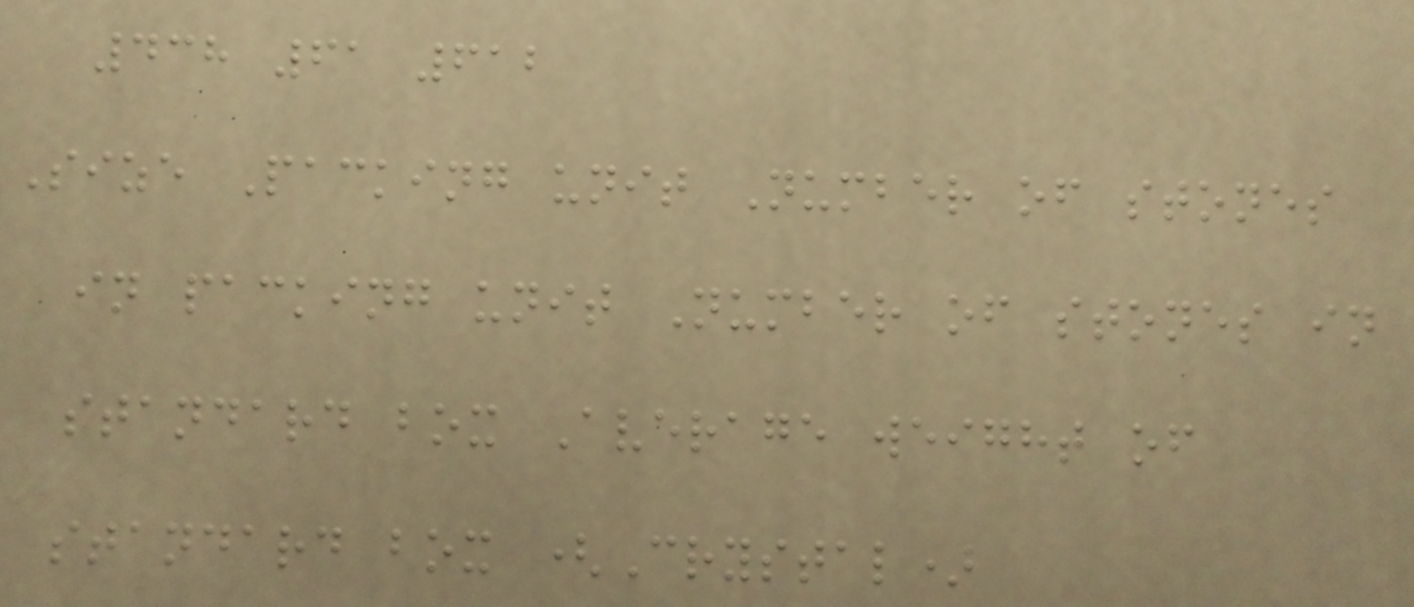438 61 612
Size Packing unit Number of stones
in packing unit Number of stones in
standard box Average weight of
standard box (Crystal)
